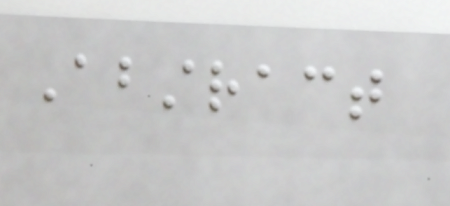Abstract
